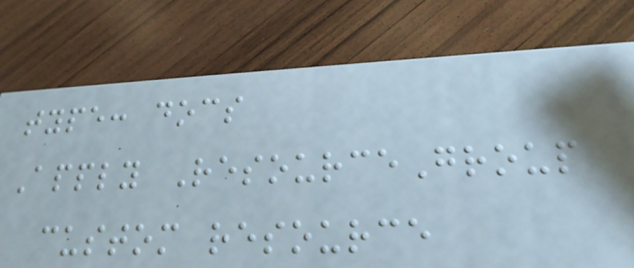type: docs
Apply ResourceGroup
custom resource
